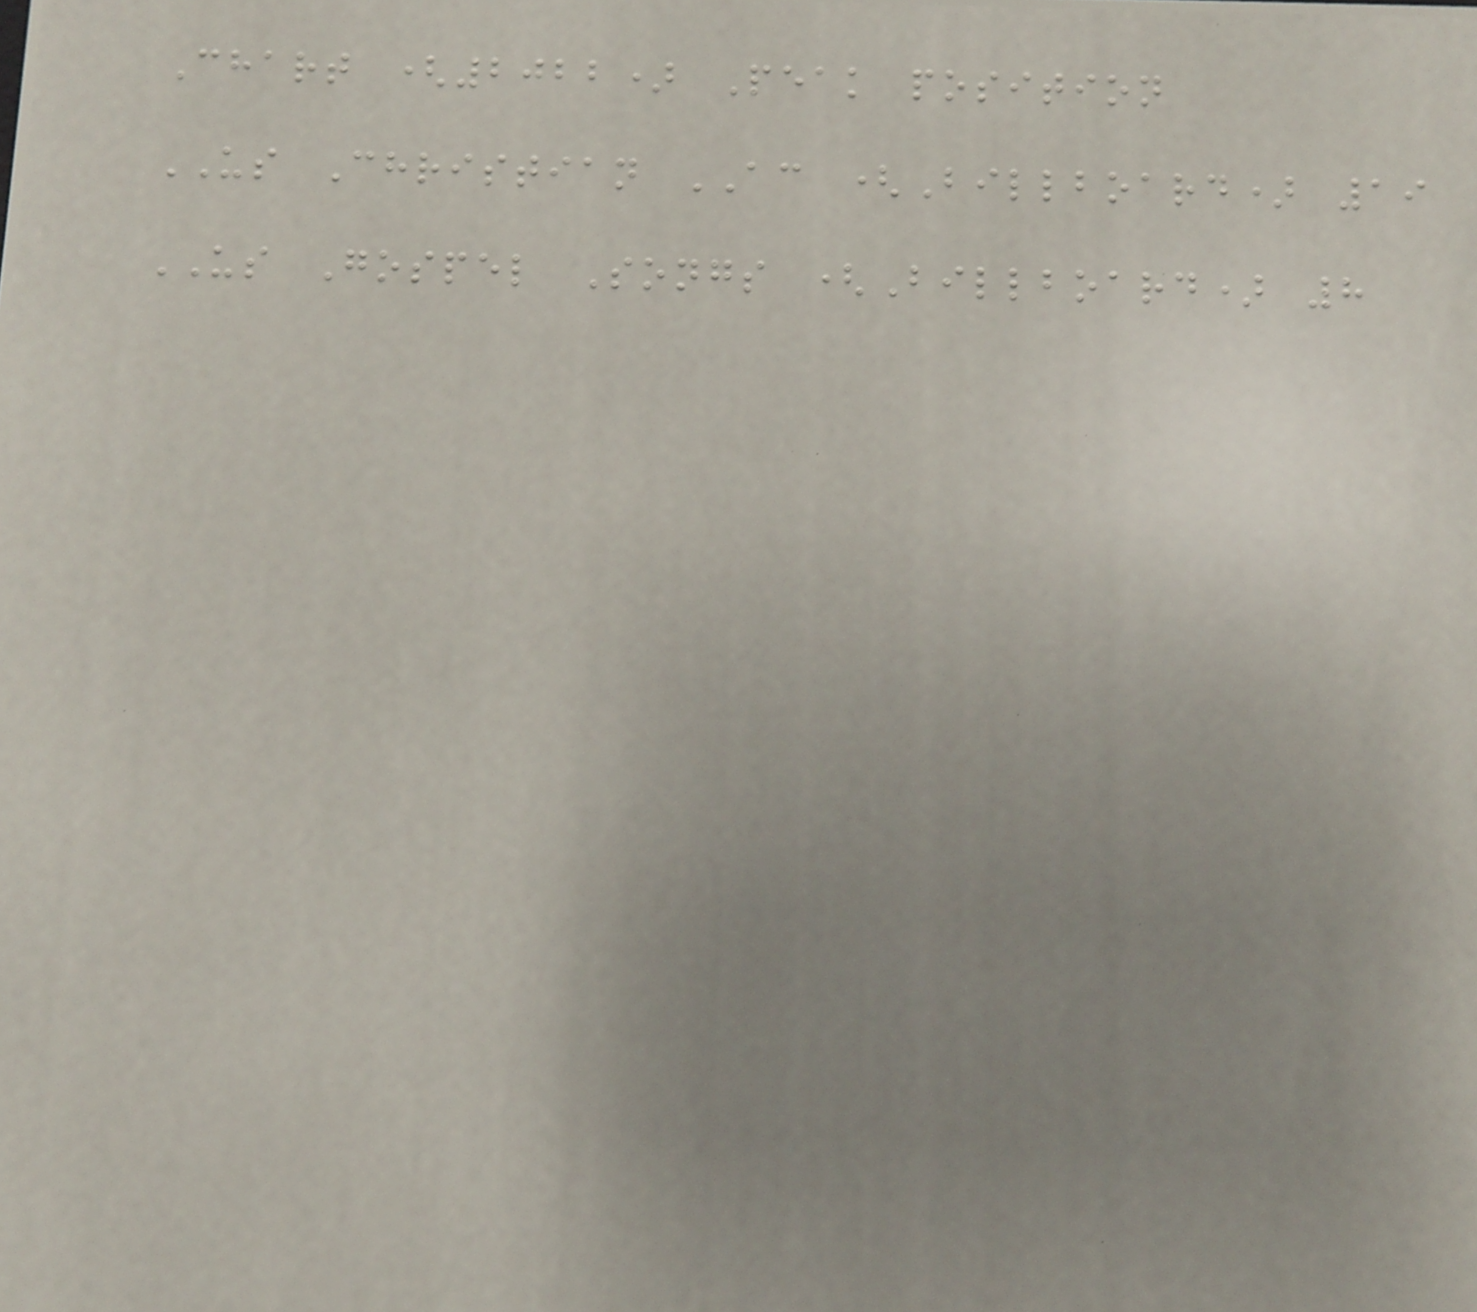Chart (2022) Peak position
US Christian AC (Billboard) 19
US Gospel Songs (Billboard) 8
